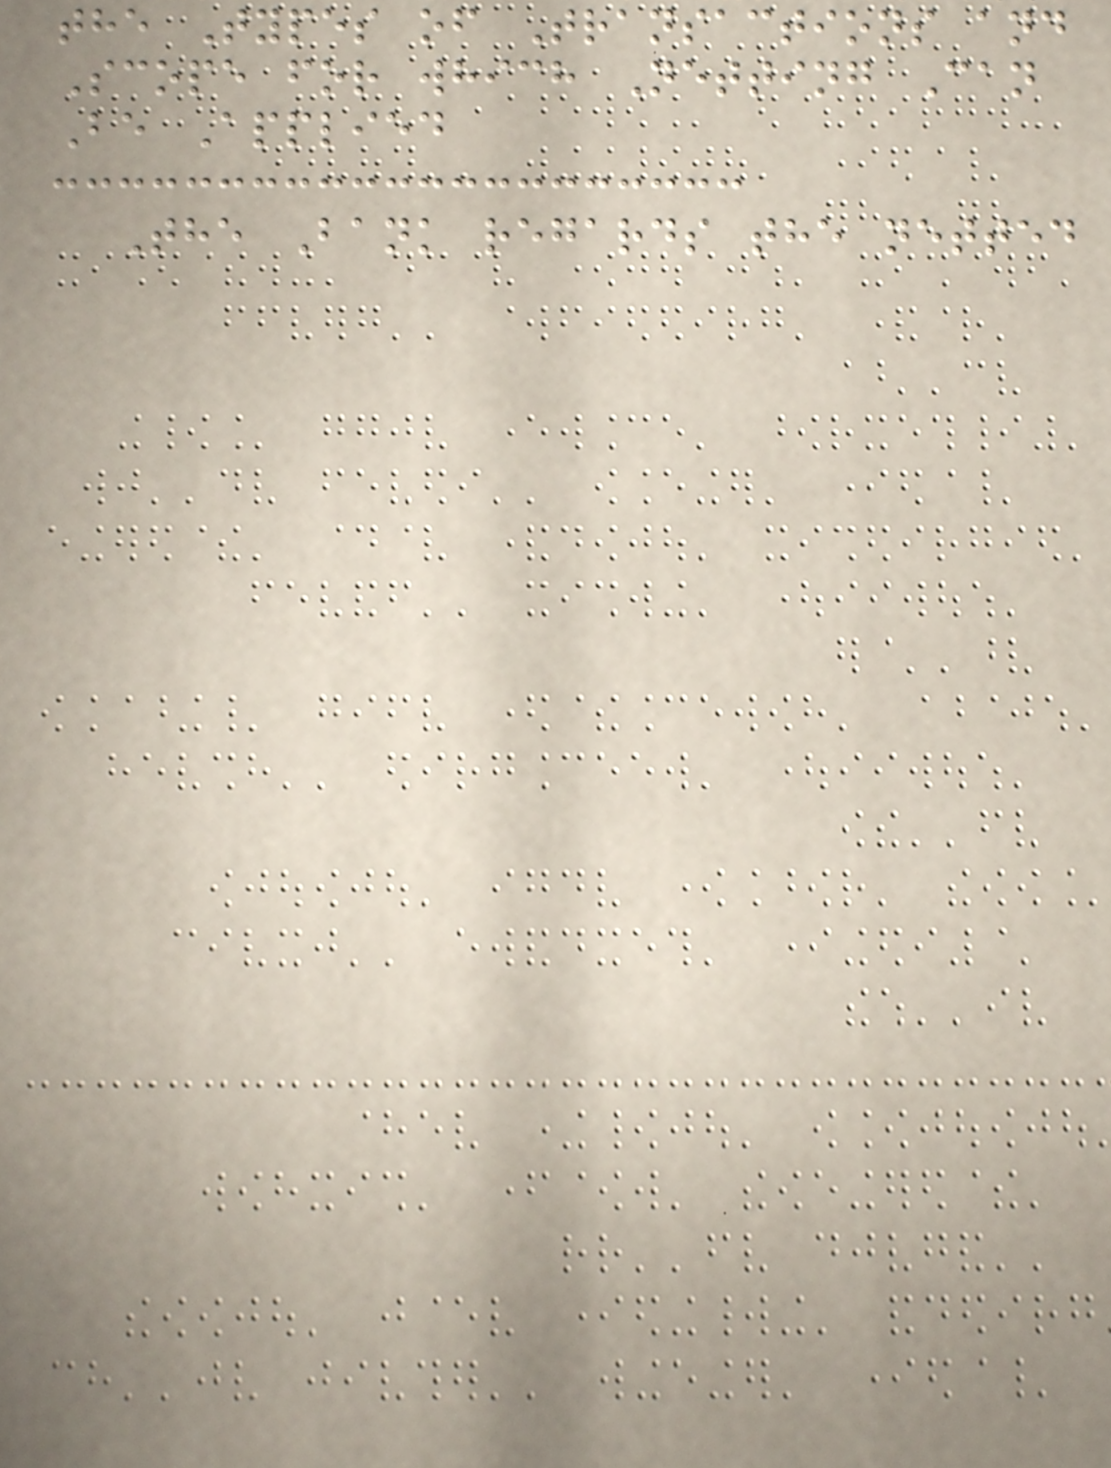the Types of Transactions and
Scope for which Netting Can
Be Applied
The Bank regards the netted
